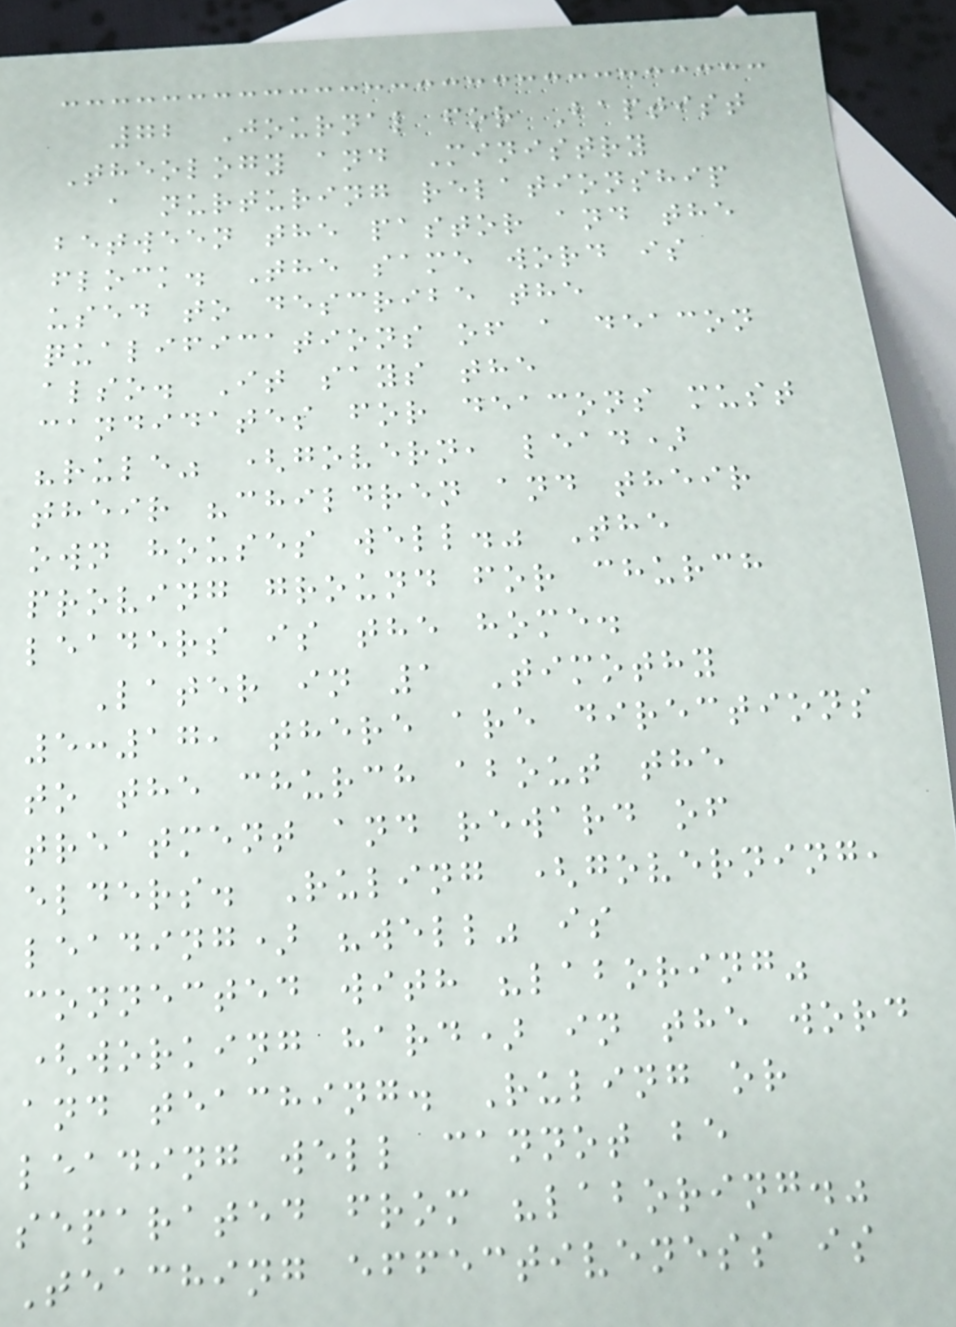72 Journal for Baptist
Theology and Ministry
a nurturing relationship
between the pastor and the
flock. The same word is
used to describe the
qualifications of a deacon
also. It says the
candidates for deacons must
"rule" (govern, lead)
their "children and their
own houses well." The
proving ground for church
leaders is the home.
Later in 1 Timothy
5:17, there are directions
to the church about the
treatment and reward of
elders. Ruling (governing,
leading) "well" is
connected with "laboring"
(working hard) in the word
and teaching. Ruling or
leading well cannot be
separated from "laboring."
Teaching effectiveness is
